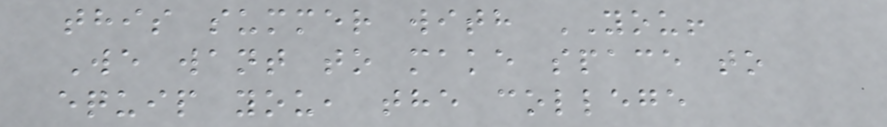this summer with YOU!
We want to make space to
equip you, the college
